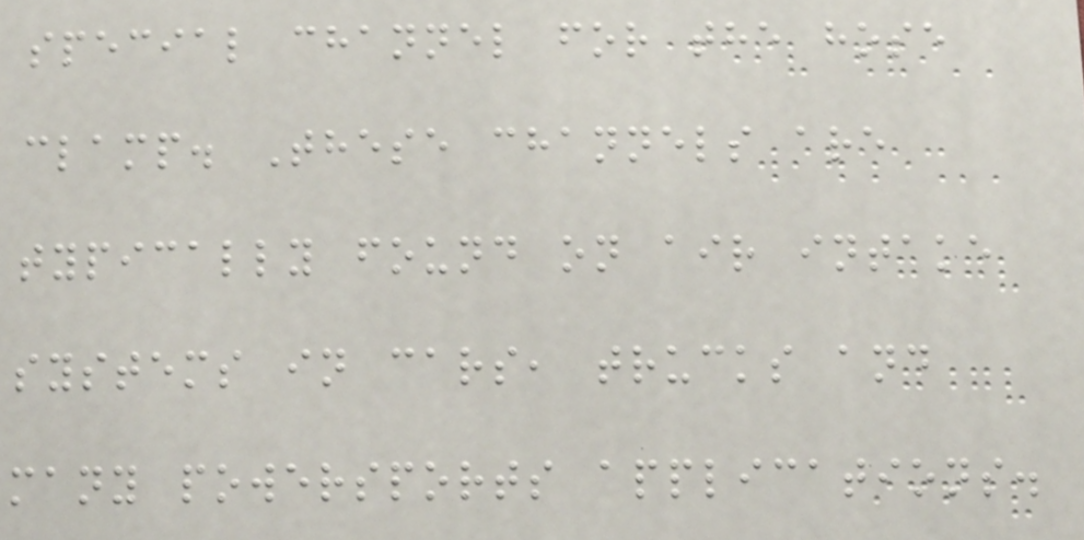special channel for the hose
clamp. These channels are
typically found on air intake
systems in cars, trucks and
many powersports applications.
